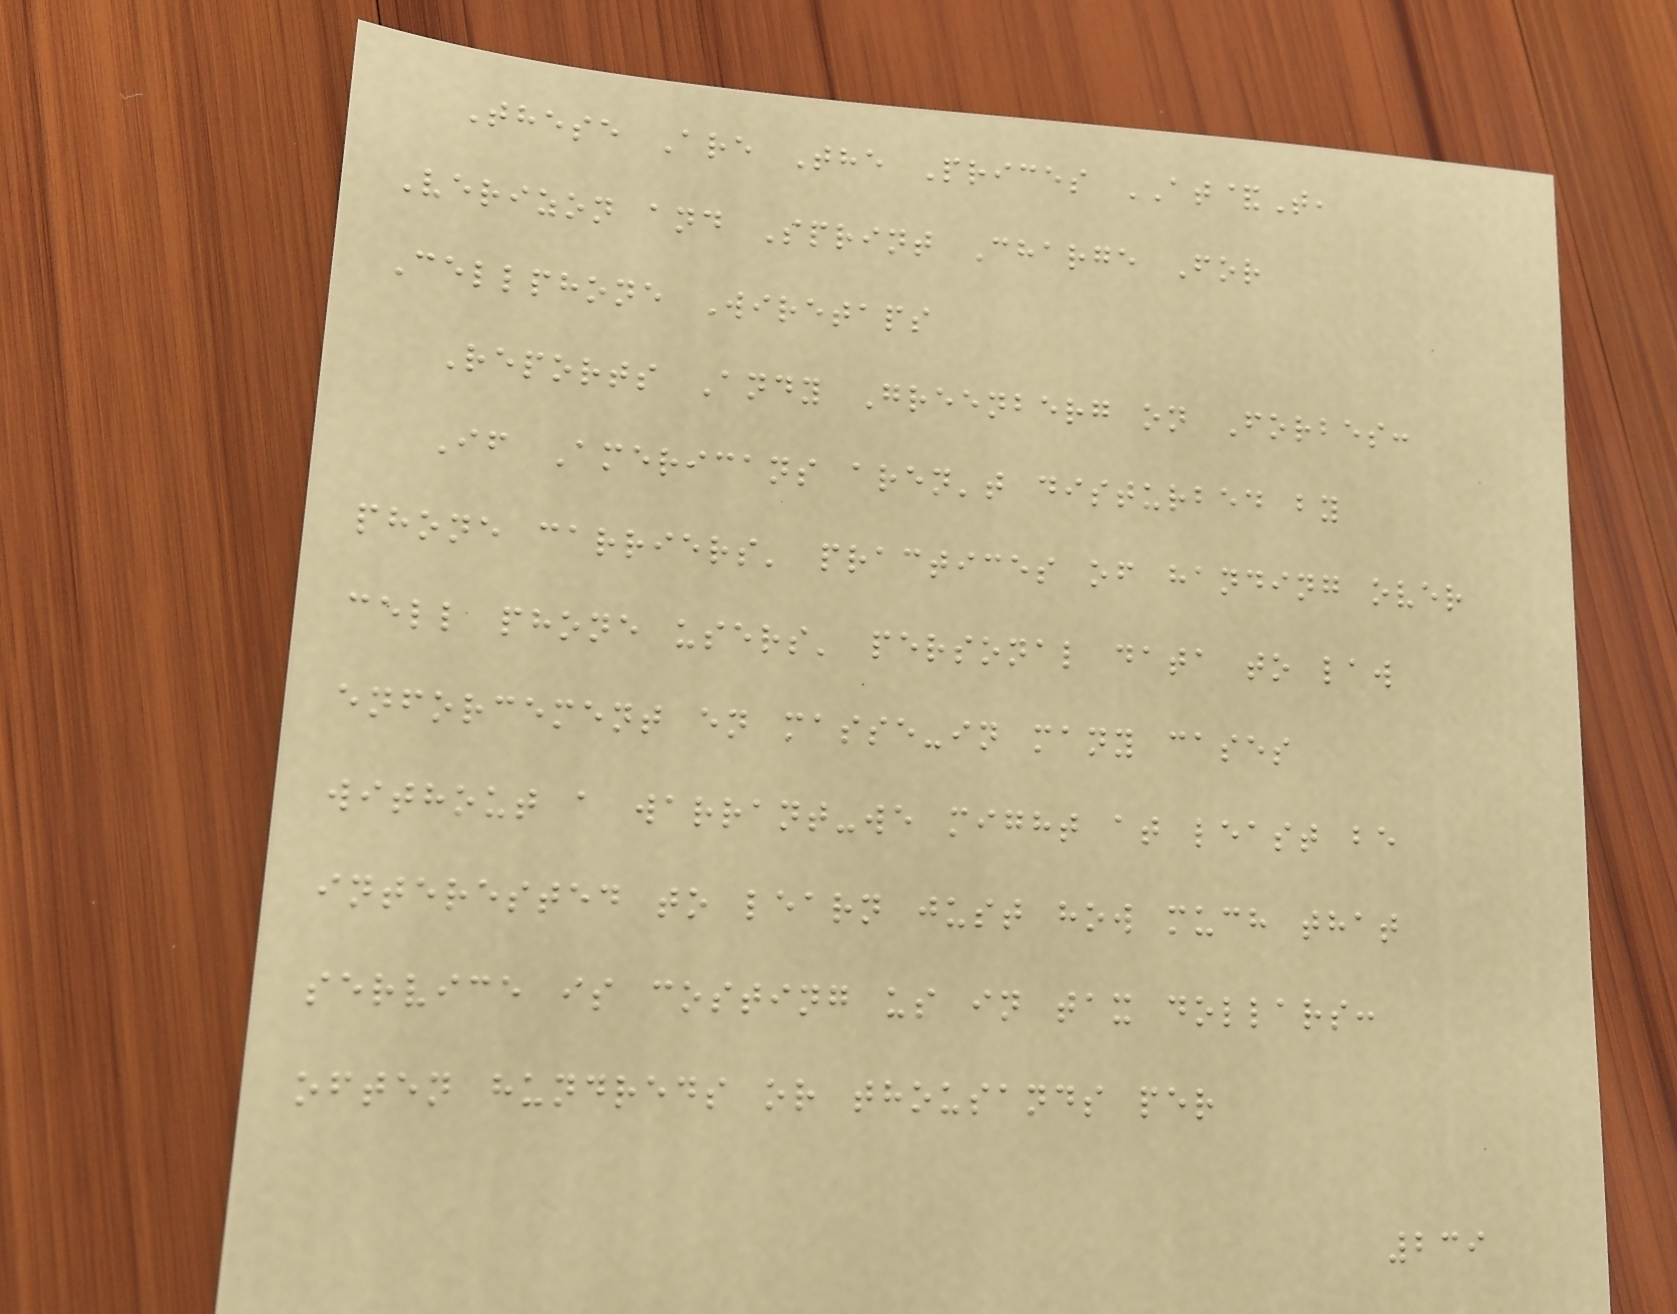These Are The Prices AT&T,
Verizon and Sprint Charge For
Cellphone Wiretaps
Reports Andy Greenberg on Forbes:
If Americans aren't disturbed by
phone carriers' practices of handing over
cell phone users' personal data to law
enforcement en masse-in many cases
without a warrant-we might at least be
interested to learn just how much that
service is costing us in tax dollars:
often hundreds or thousands per
239
